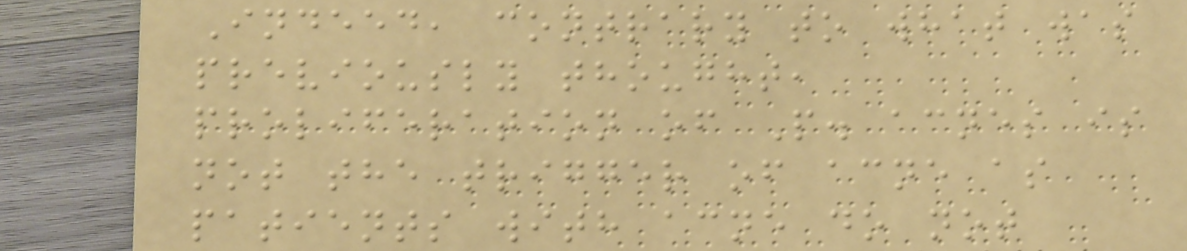Indeed, contrary to what was
previously thought,
proliferation of P. acnes is
not the trigger of acne as
patients with acne do not
